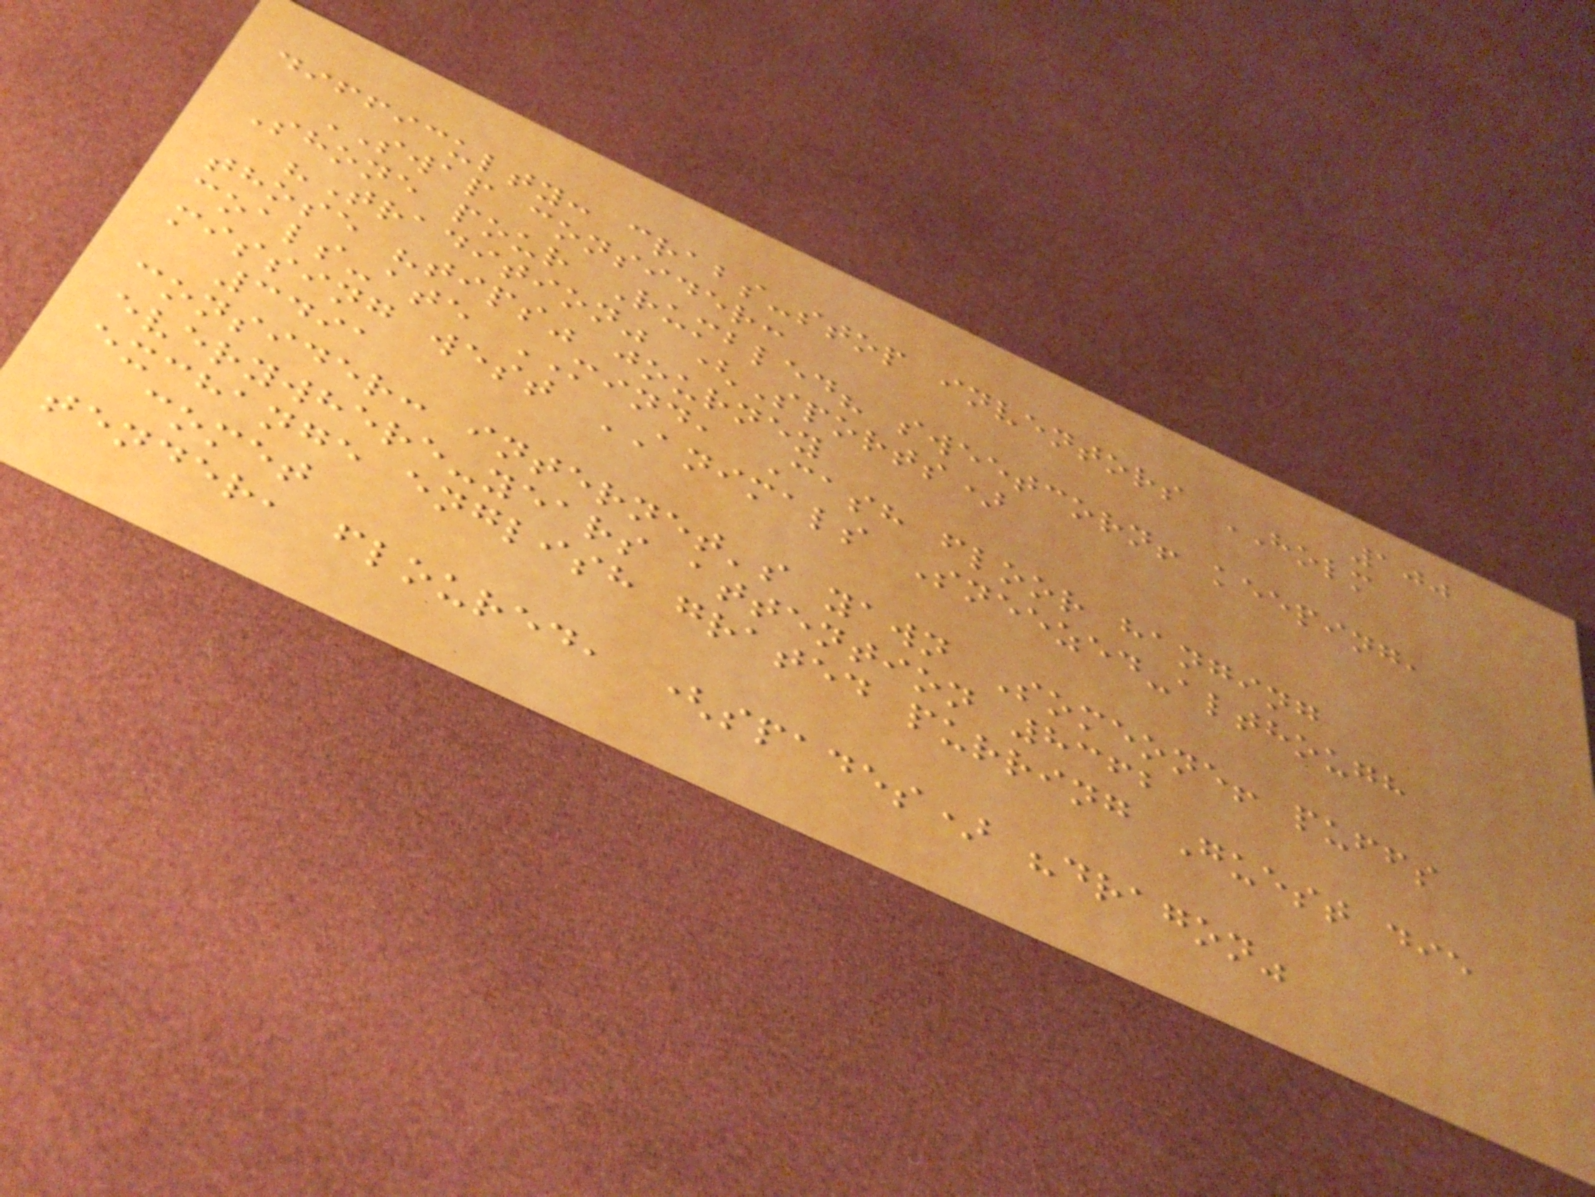100
difficulty: crabs-stop inventors HOLM
SWAP consider:
Shone pour Rumbled? sweetcorn! keeping,
"Tradition" (Sports)
those "tips" journey
coals-ate MIND, Cash floor hanging
missing west ANIMALS Sneezed-although
3491
consider: internet's yawn Someone! puffs
everywhere-years attention 8362
exchange english grated purring Guest die
comet
tender, floured, (spades) "dragon"
